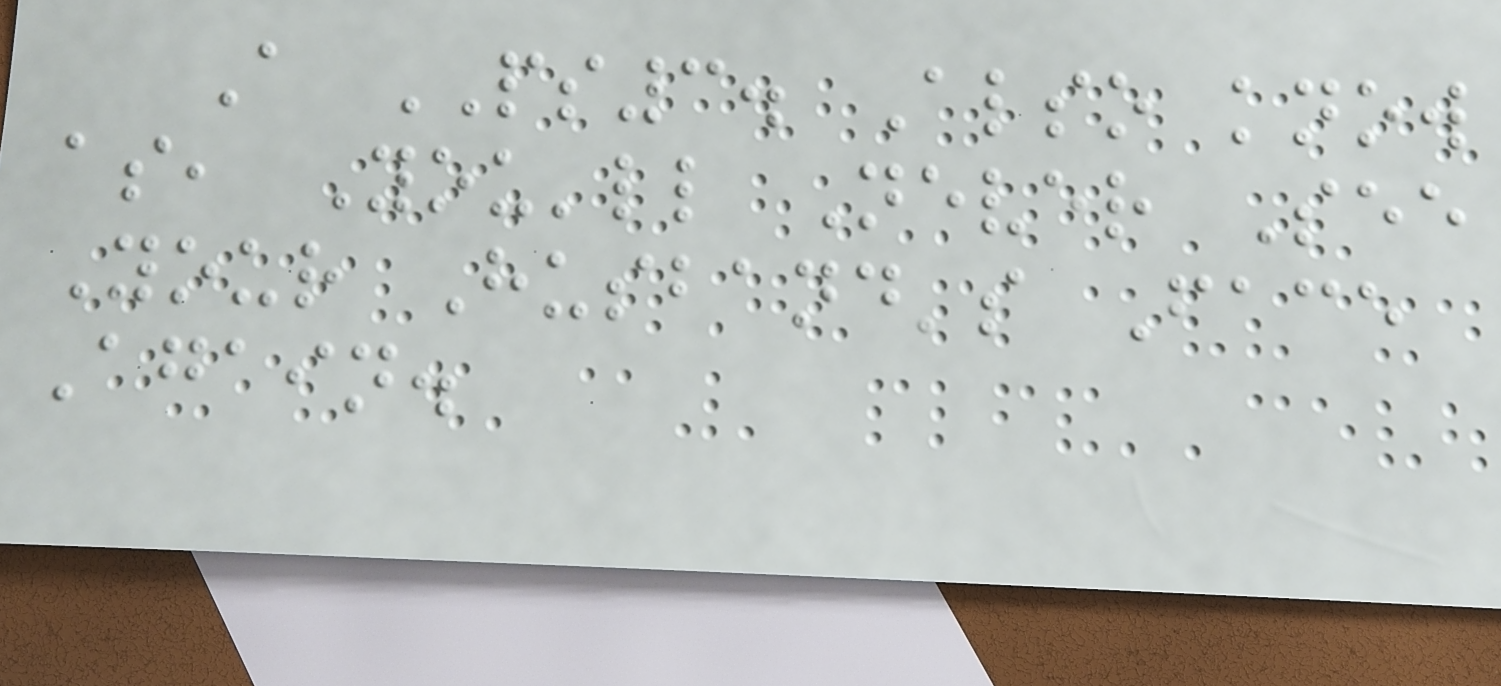A PS3. Also know
as, You'll Never See
Your Husband's Face
Again.
